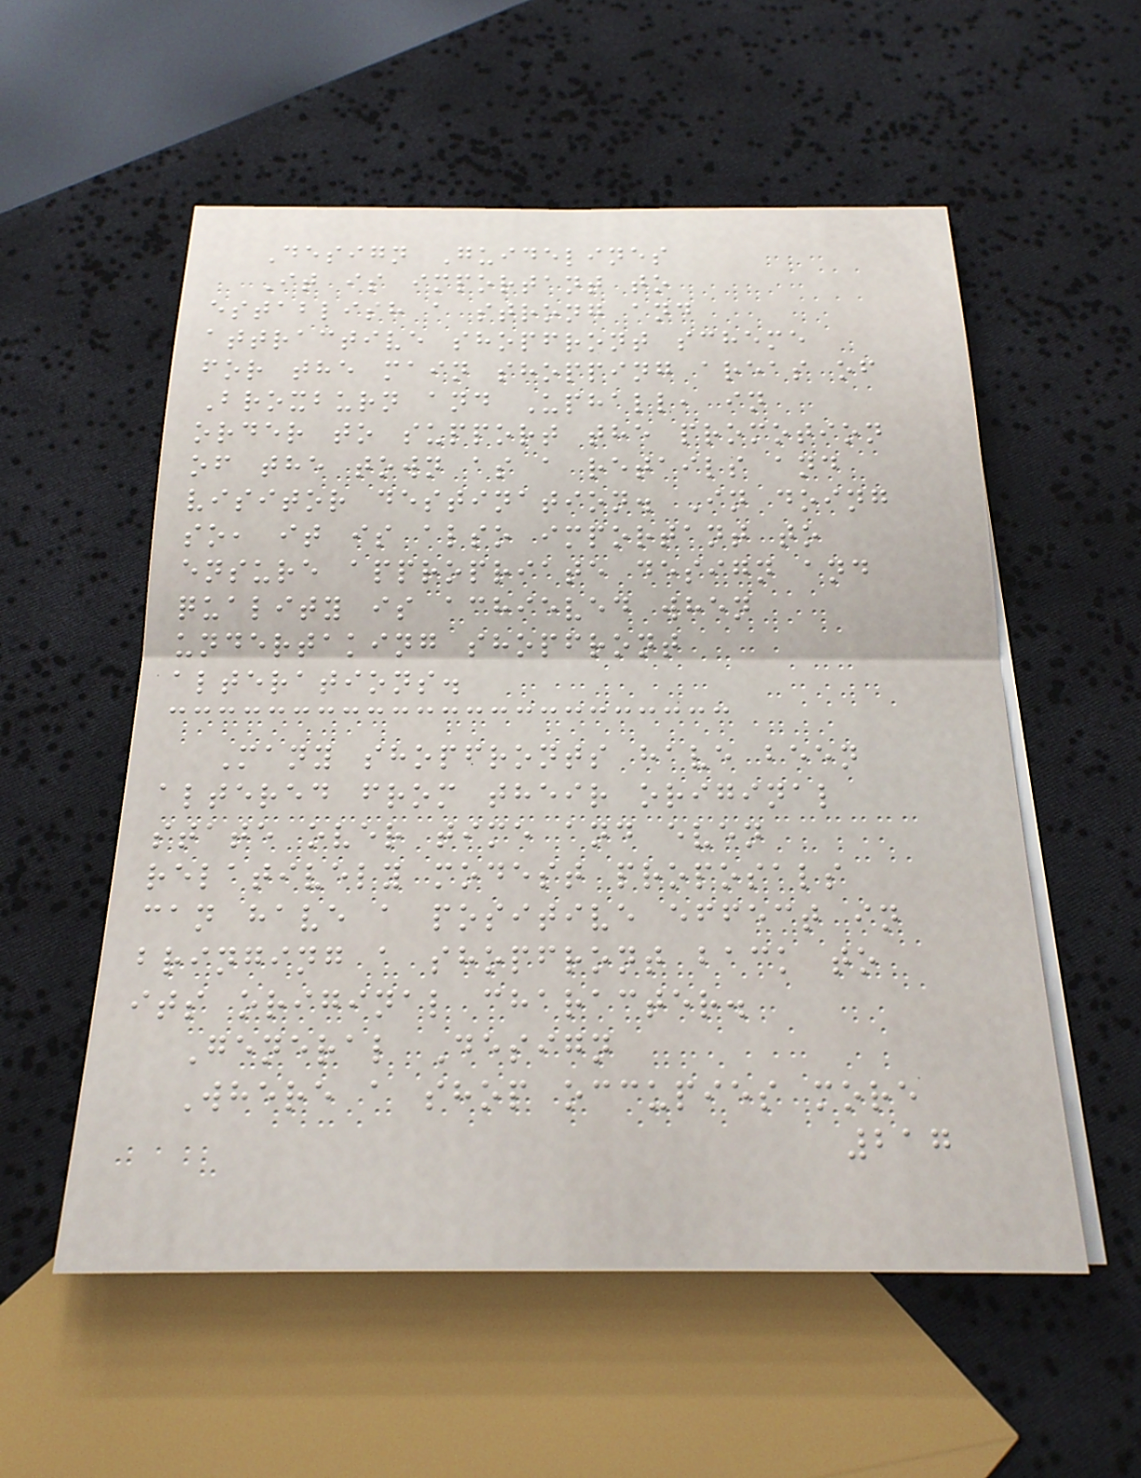Design Guidelines
It is important to
establish a strong and
attractive shopfront scheme
for the main shopping areas of
Broxburn and Uphall, in
order to support the promotion
of the town as a retails and
visitor destination. In doing
so, it is also important to
ensure appropriate design and
quality is achieved when
undertaking shopfront
alterations.
Many shopfronts have been
altered from their original
state over time and even
relatively modest proposals
can have a positive effect in
bringing a shopfront back to
its original character.
General Design
Where a shop occupies more
217
